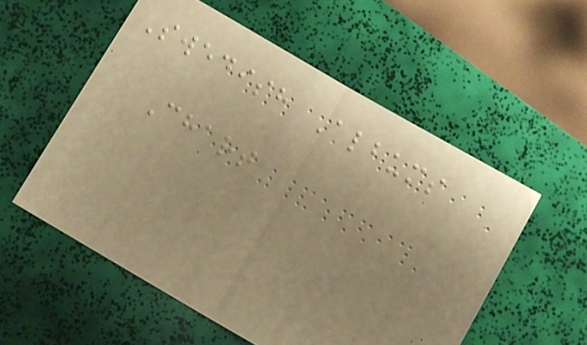Swedish Albums
Chart
